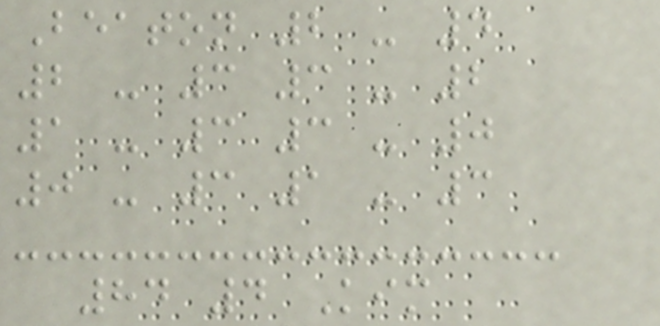Beaton 2 - 4
2 - 3 3 - 2
1 - 3 3 - 0
0 - 3 1 - 3
84 4 Kim
